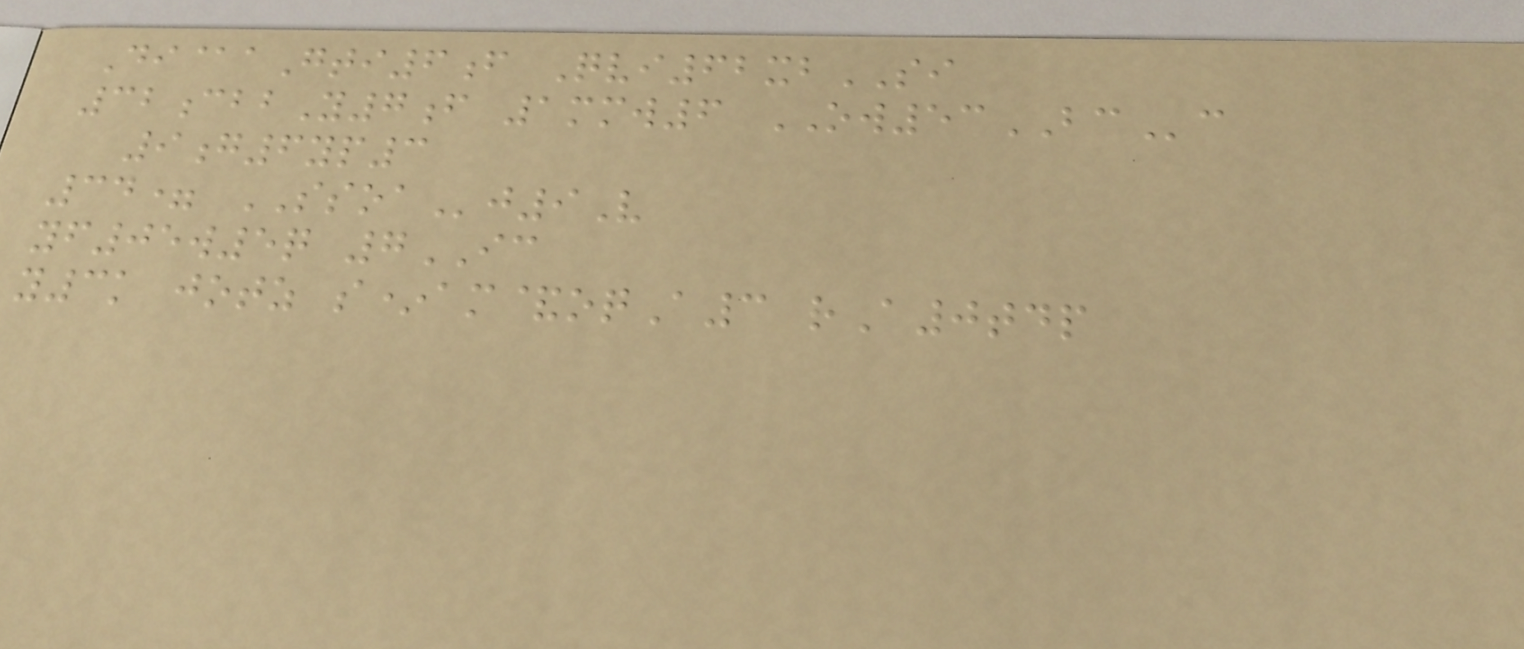Di@aGti6f Qvi62xbSI
32cbbY7f 1mmw6 OW53BCc
9g6yp3
34= SSOAj9V
yf05w5q 7IC
y3k jotz s*am&oqA3 rA0tdp
